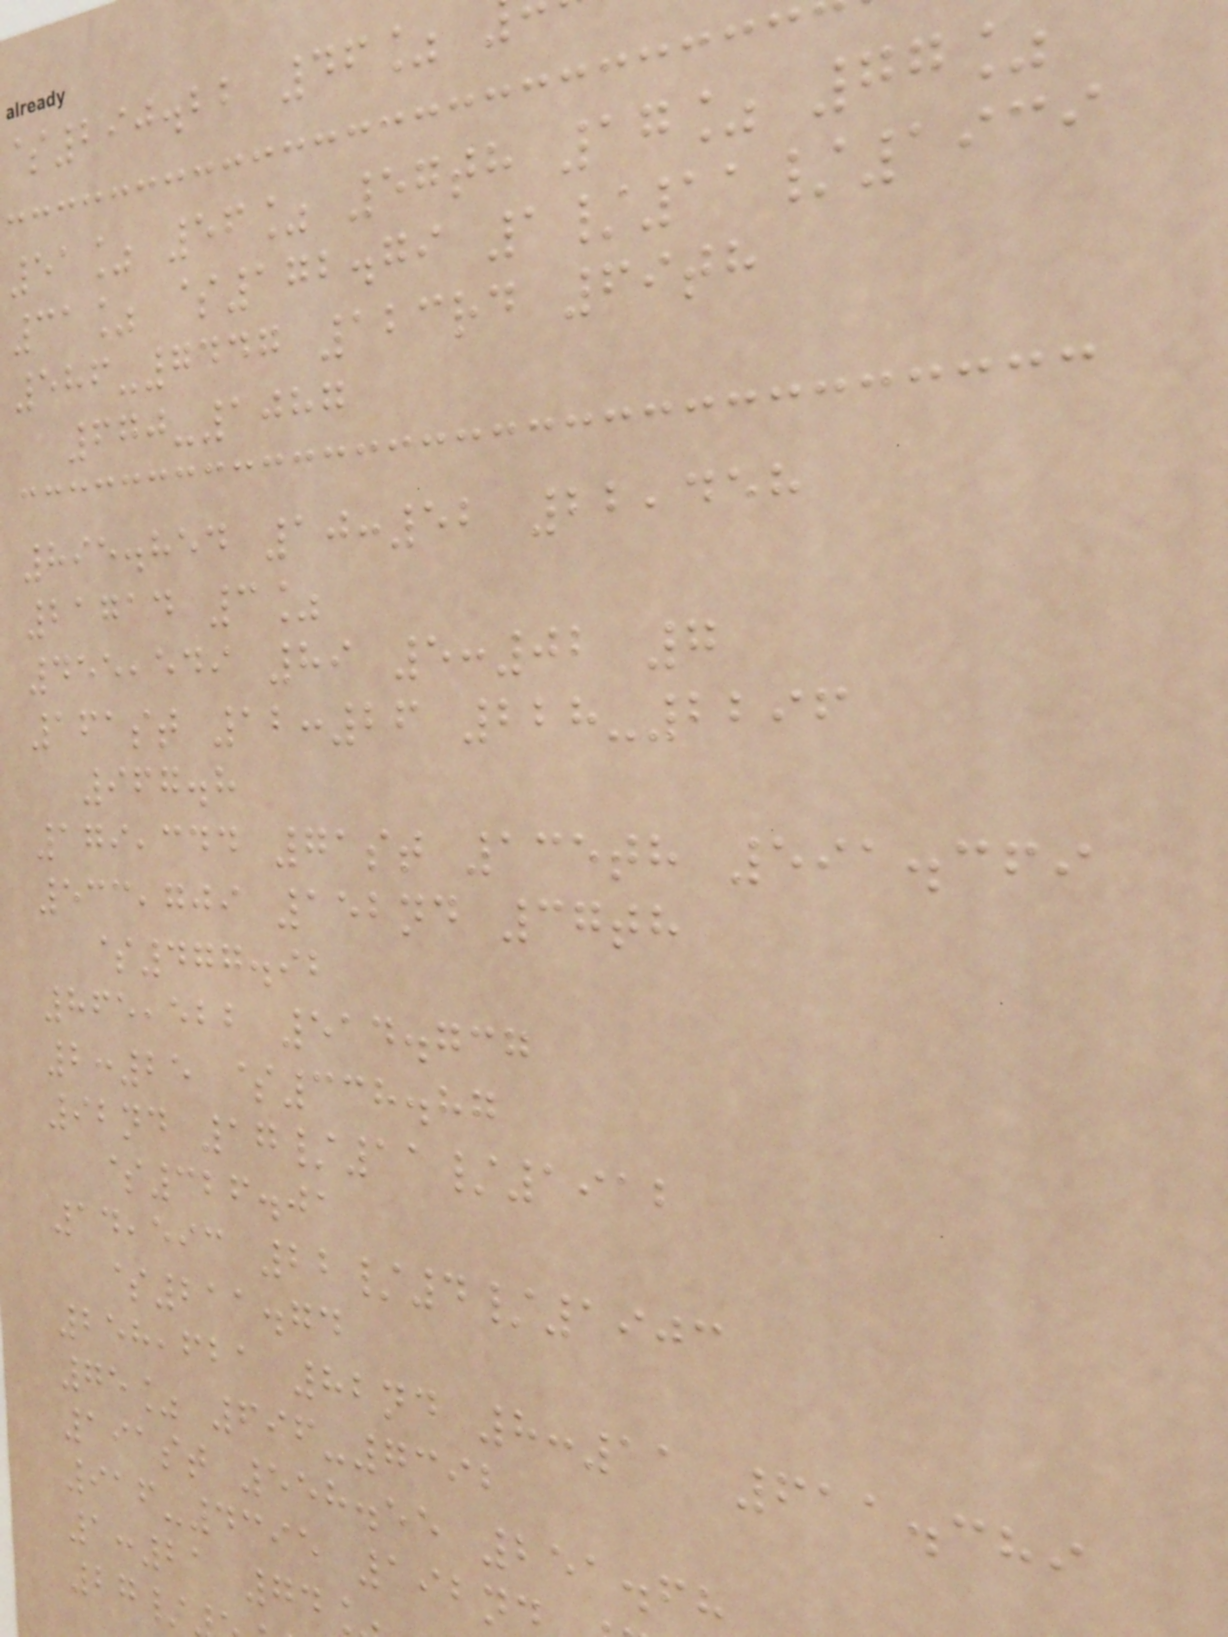$290.22 46%
51% 56% 57th 17% 77%
31% $172.79 1/11/1939
586-7447 123rd 69th
670-1087
895.854 10:52 22,458
21714 3%
455,549 89 5:02 7
161st 12:26 228-2296
967.8
179,344 71st 135th 591.369
533,709 152nd 37th
$477.92
865,522 514.737
2:25 $338.87
92nd 17/11/1912
$326.01
14,593 22/4/1903
$211.74
258,621 82nd 8:11 611.389
75% 696-7392
191st 558.55 251.68
916-4395 192n
1:21 74
